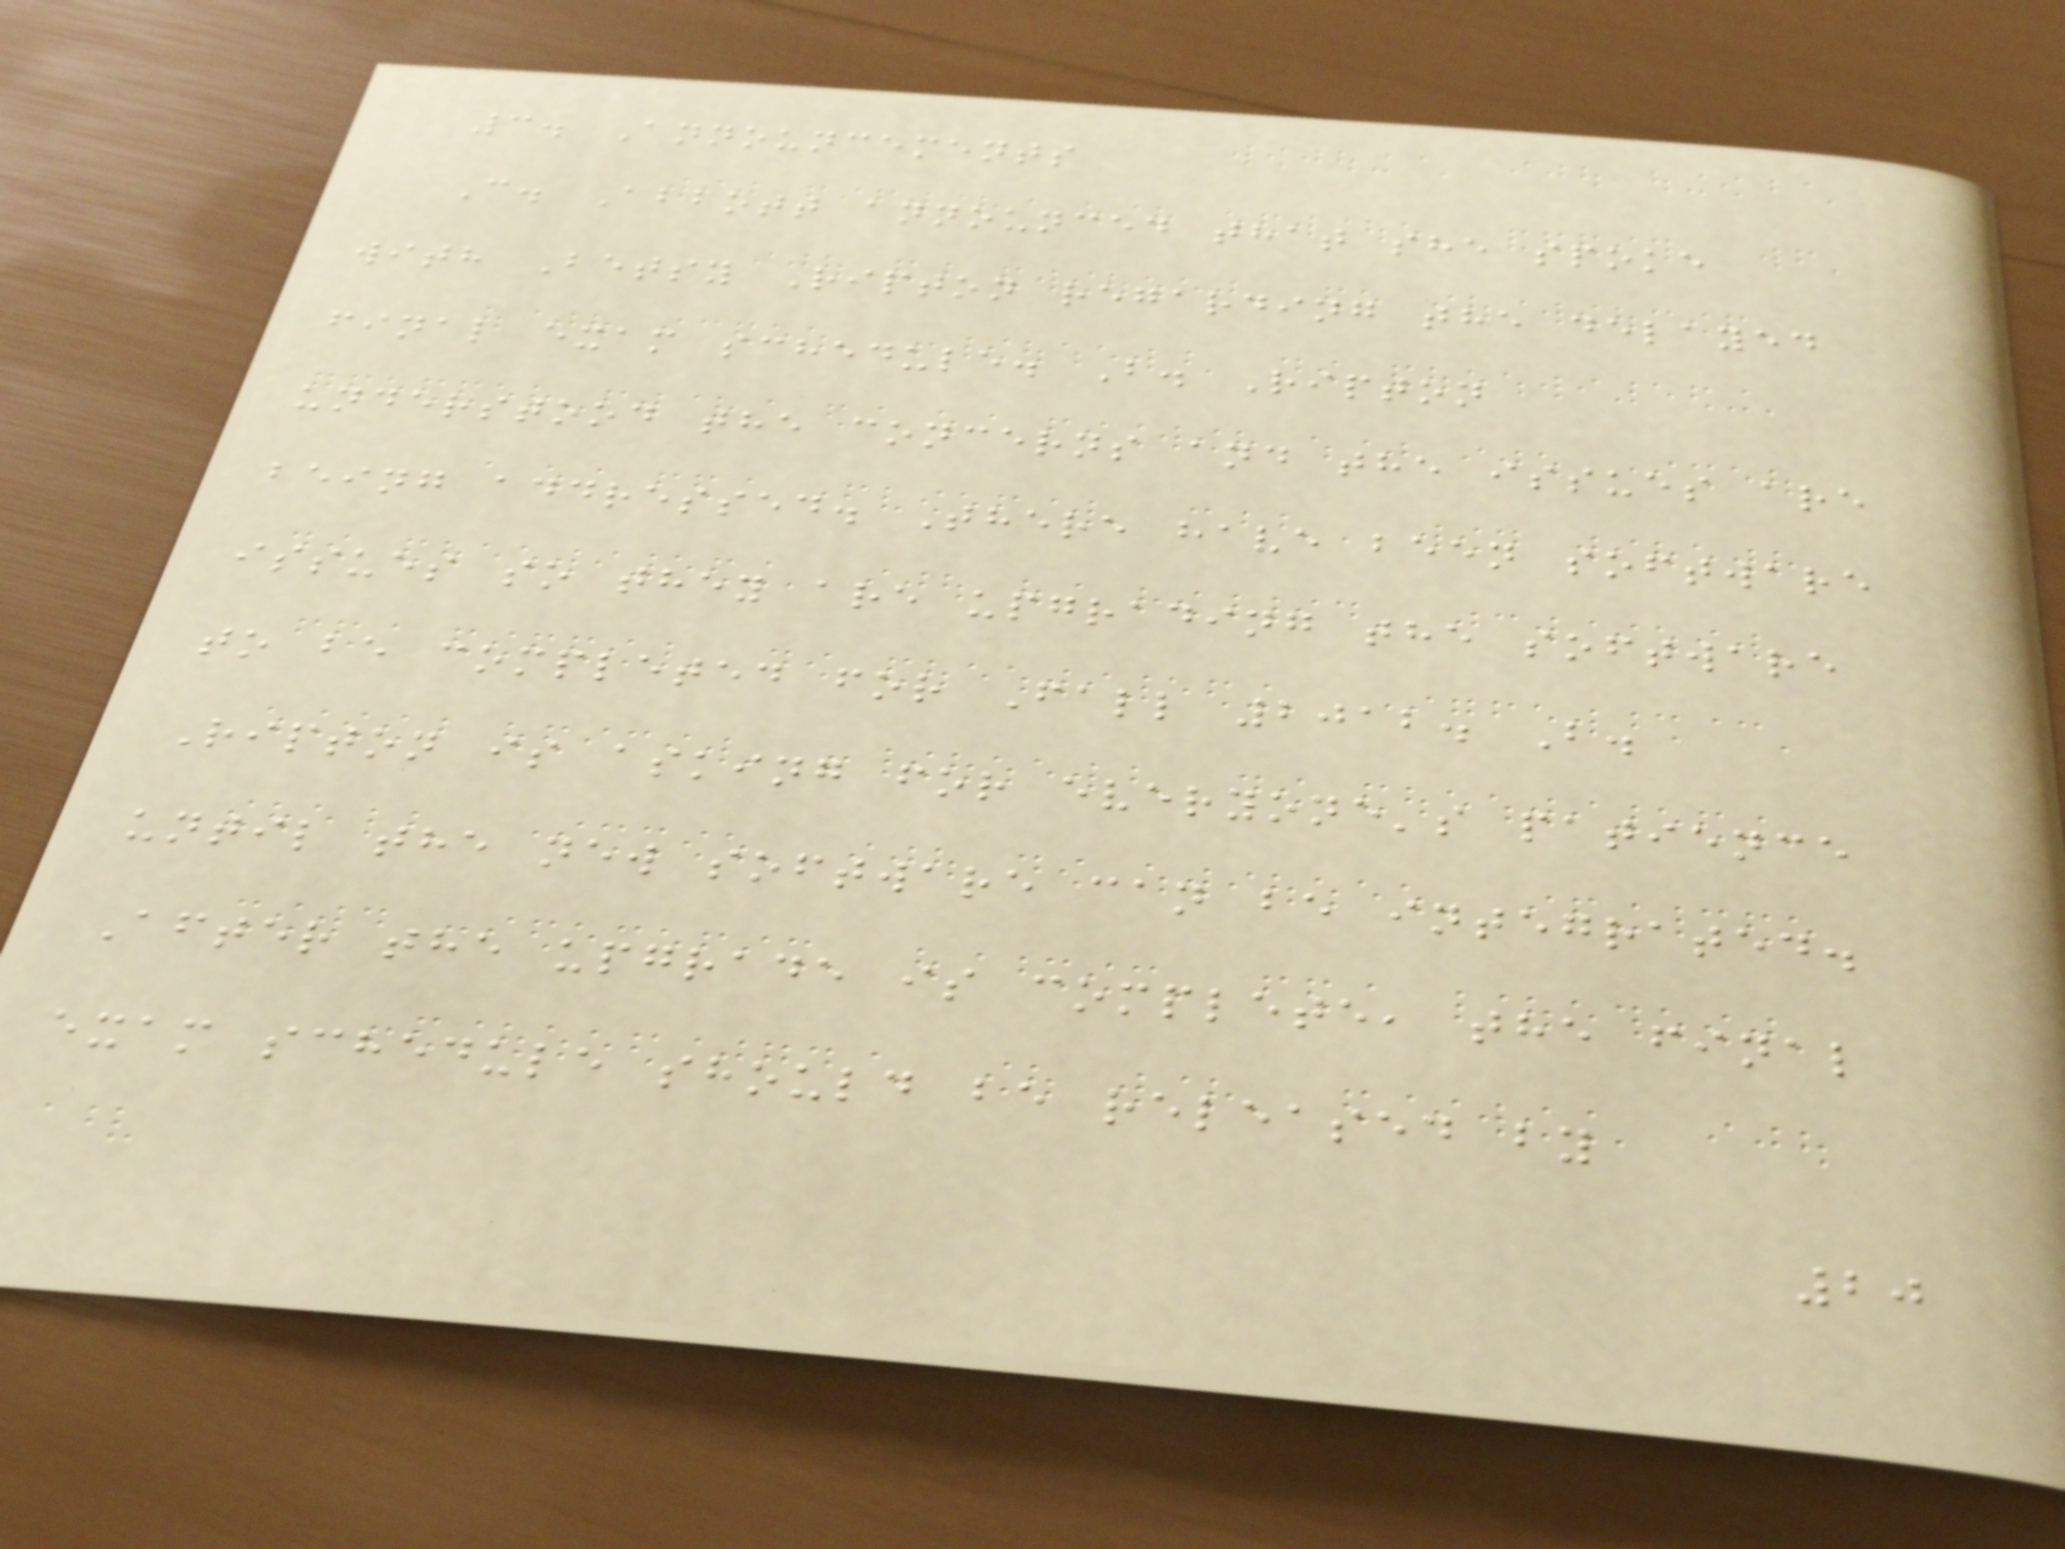3. Announcements
C. Abbott announced that she spoke
with Betsy Ripton regarding the delayed
final exam schedule. B. Ripton
understood the concerns and the issues are
being addressed. There have been software
issues so they are upgrading the software
to be completed for Fall 2012. B.
Ripton is asking for everyone's patience
until the new software can be integrated.
After the upgrade is complete, the final
exam schedule should be released by
20
